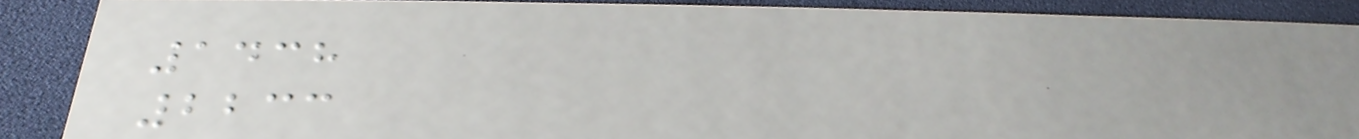1438
2233
